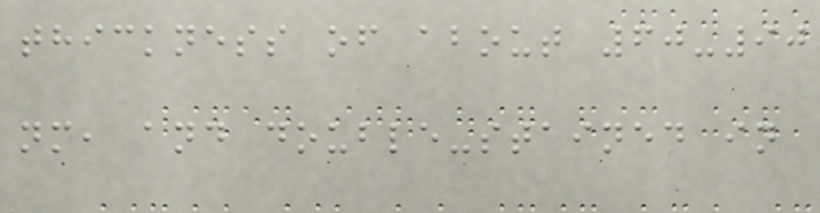thickness of about 60-90
nm, and double-stained in
